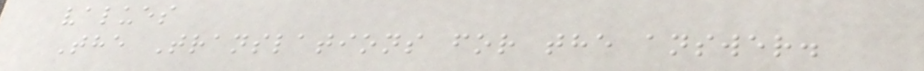values
The Translations for the answer.
